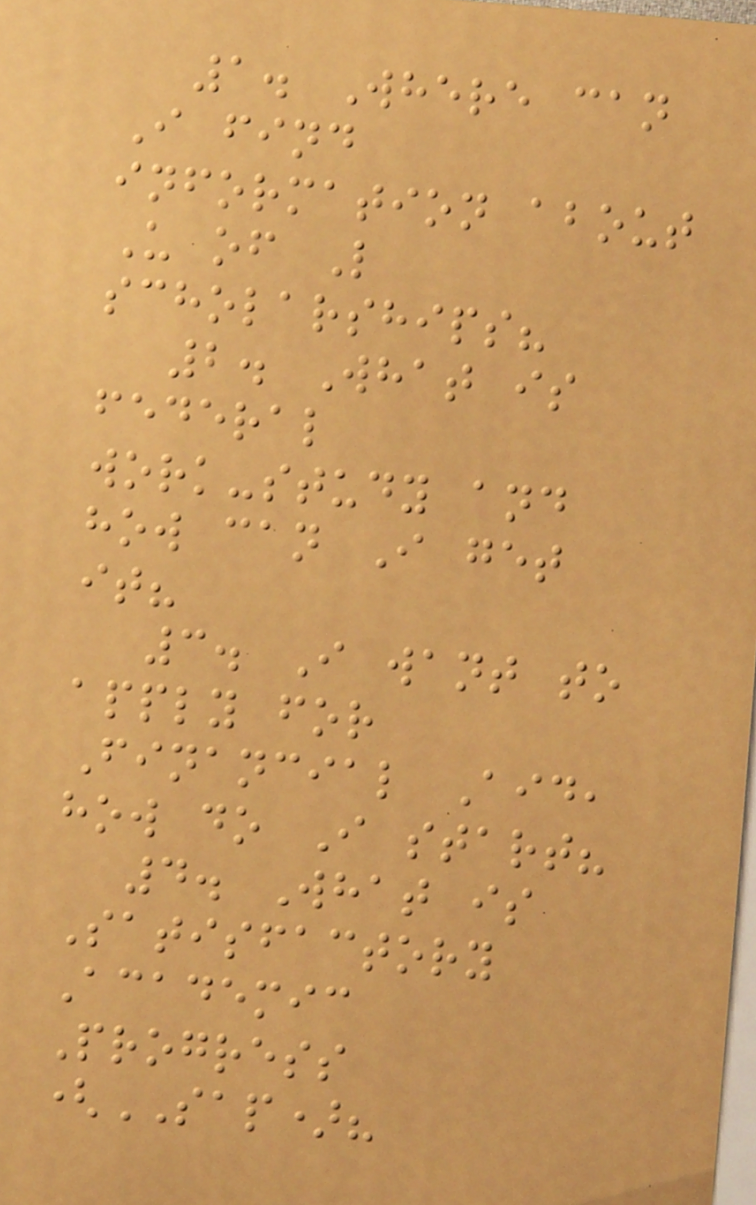1. Where can
I find
information about
U of L
scholarships?
2. What is
federal
work-study and
how can I get
it?
3. I want to
apply for
Financial Aid,
how do I start?
4. What is
Satisfactory
Academic
Progress
(SAP)?
